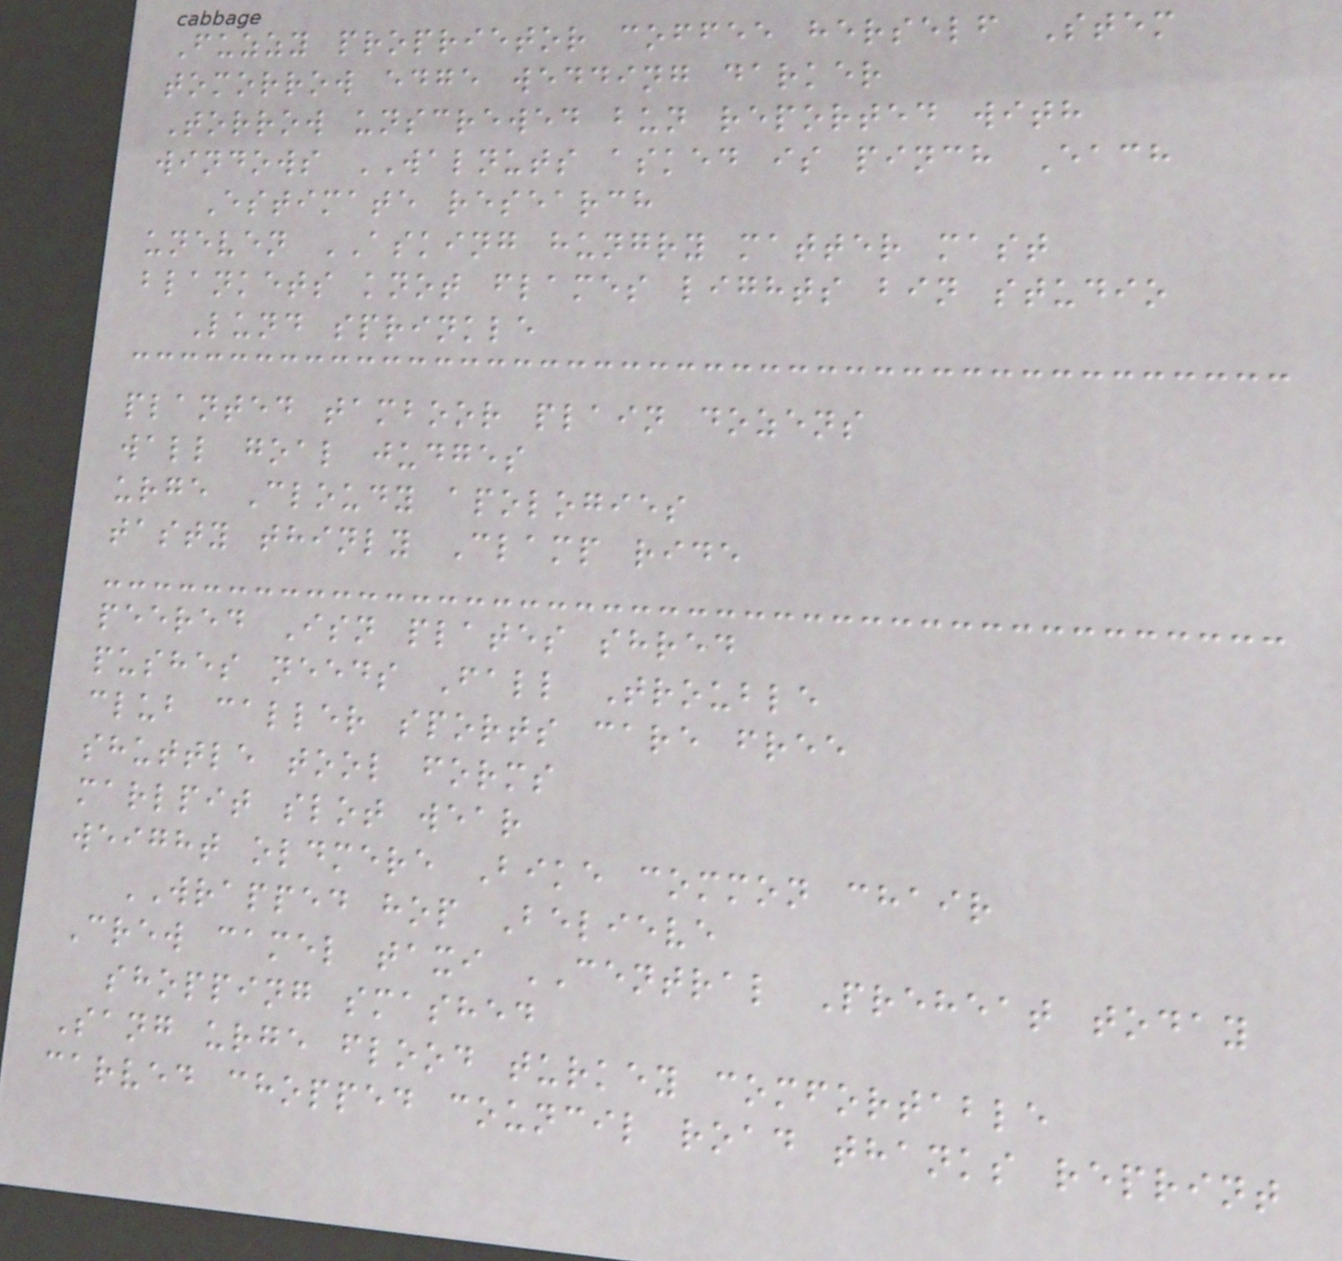Fuzzy proprietor coffee herself Stem
tomorrow edge wedding darker
Torrow unscrewed bun reported with
windows WALNUTS asked is pinch Each
Estimate research
uneven ASKING hungry matter mast
blankets knot flames lights bin studio
Lund sprinkle
planted tamboor plain dozens
wall goal judges
urge Cloudy apologies
tasty thinly Clamp ride
peered Isn plates shred
pushes needs Fall Trouble
club caller sports care free
shuttle tool forms
marlpit slot wear
weight oldmere Bike common chair
WRAPPED hop Believe
Crew camel taxi CENTRAL Preheat today
shopping smashed
Sang urge flood turkey comfortable
carved chopped council road thanks reprint
